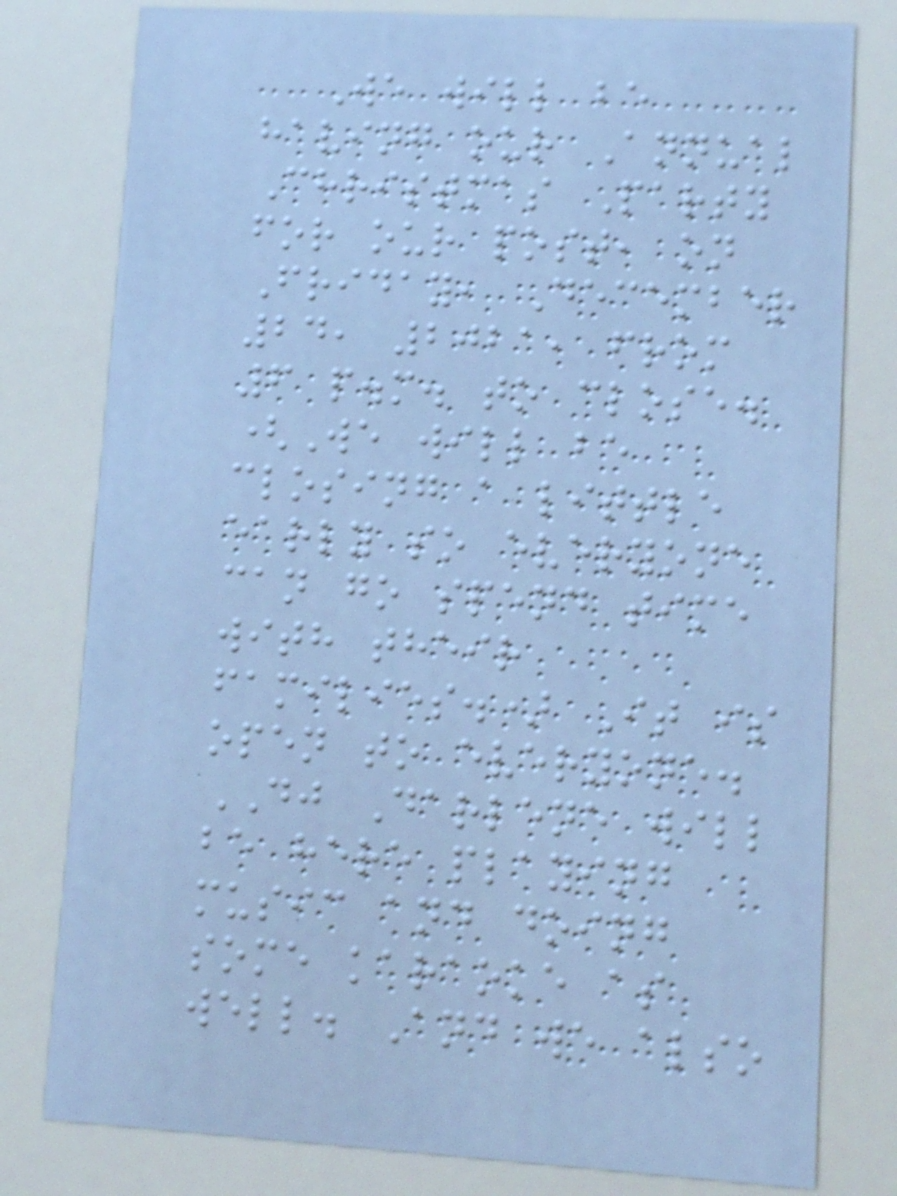We will be
having our Annual
Christmas Party
for our post, on
Friday, December
24, 2021, from
6 p.m. to close.
(We will be
closing a little
early so everyone
can go spend time
with their
families.) It is
open to everyone.
DJ Darlene will
be here playing
music and doing
some karaoke as
well. And we also
